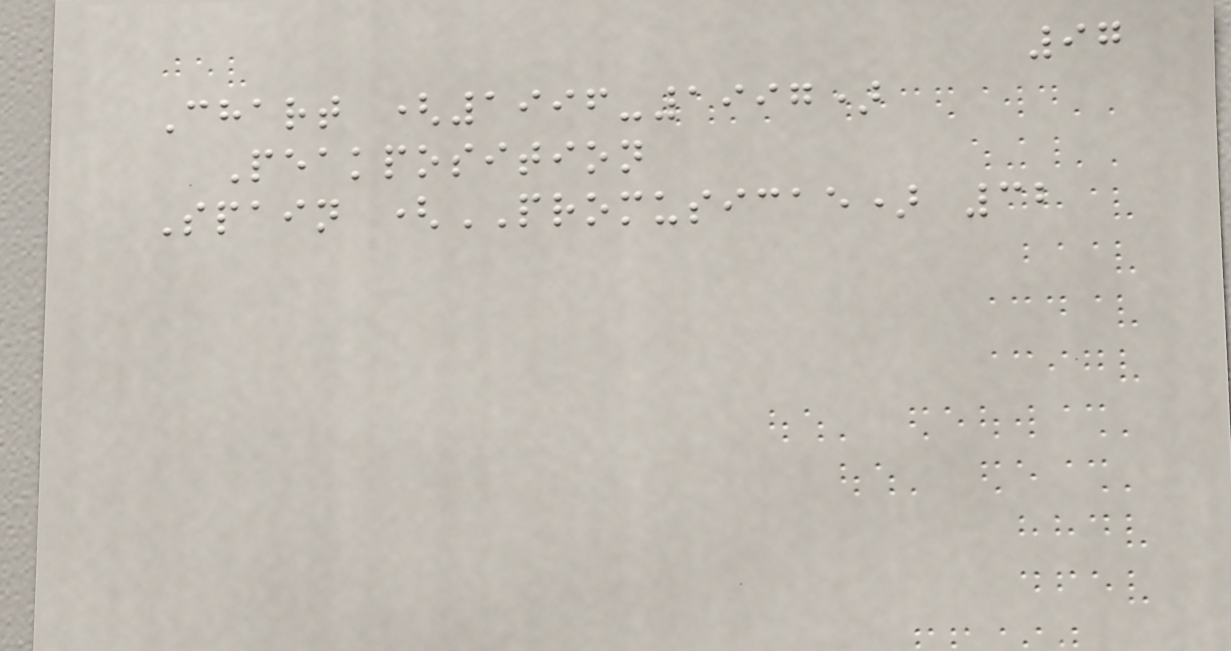97
Chart (1996-1997)
Peakposition
Spain (PROMUSICAE) 32
